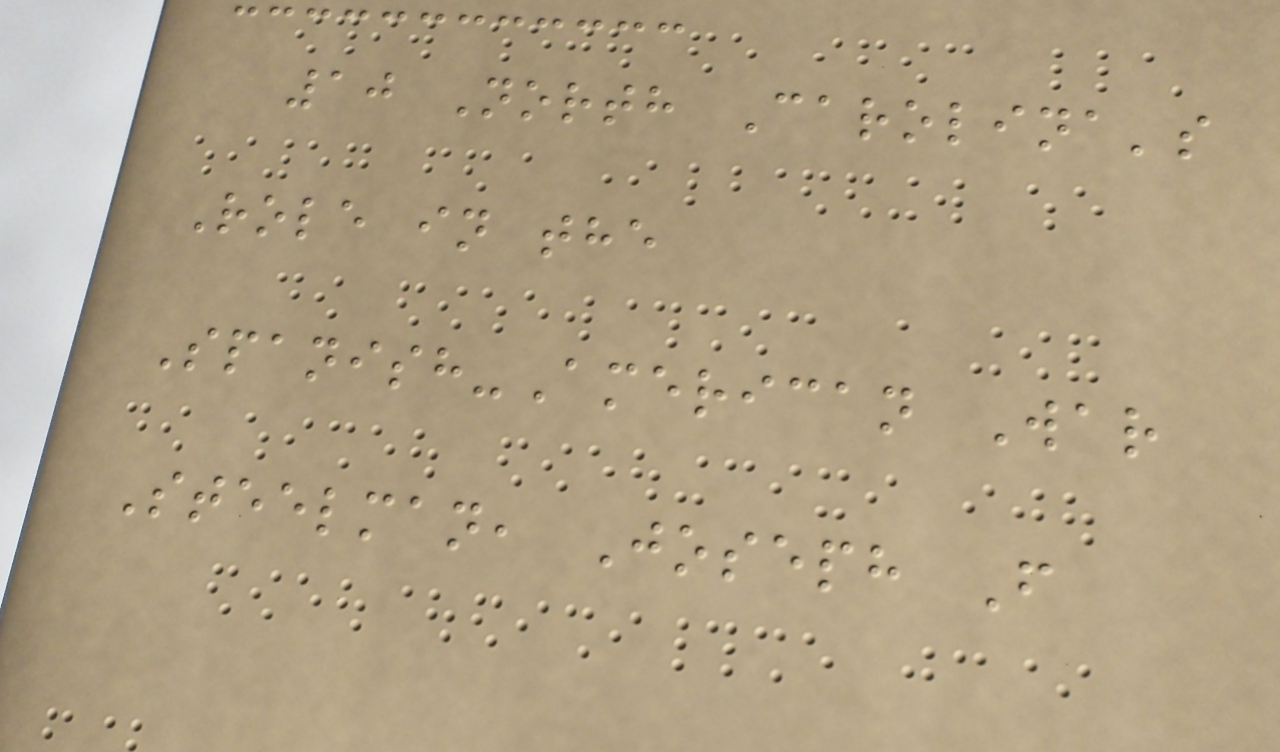10 North Carolina's
Role in the
Spanish-American War
Steelman, Joseph F
